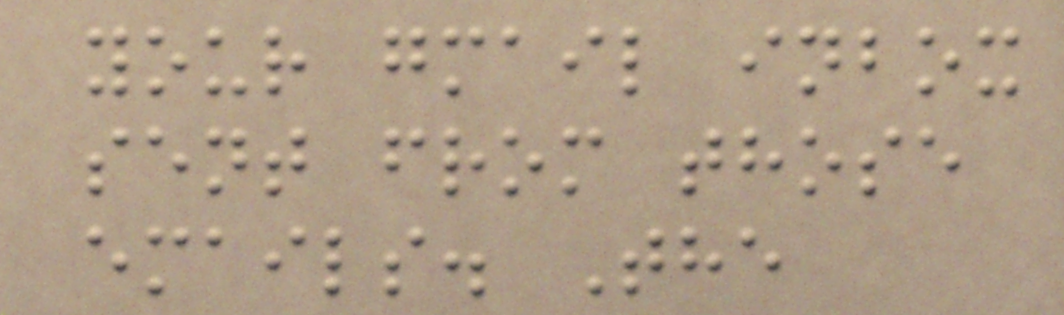your gmail inbox
sent from those
emails. The
